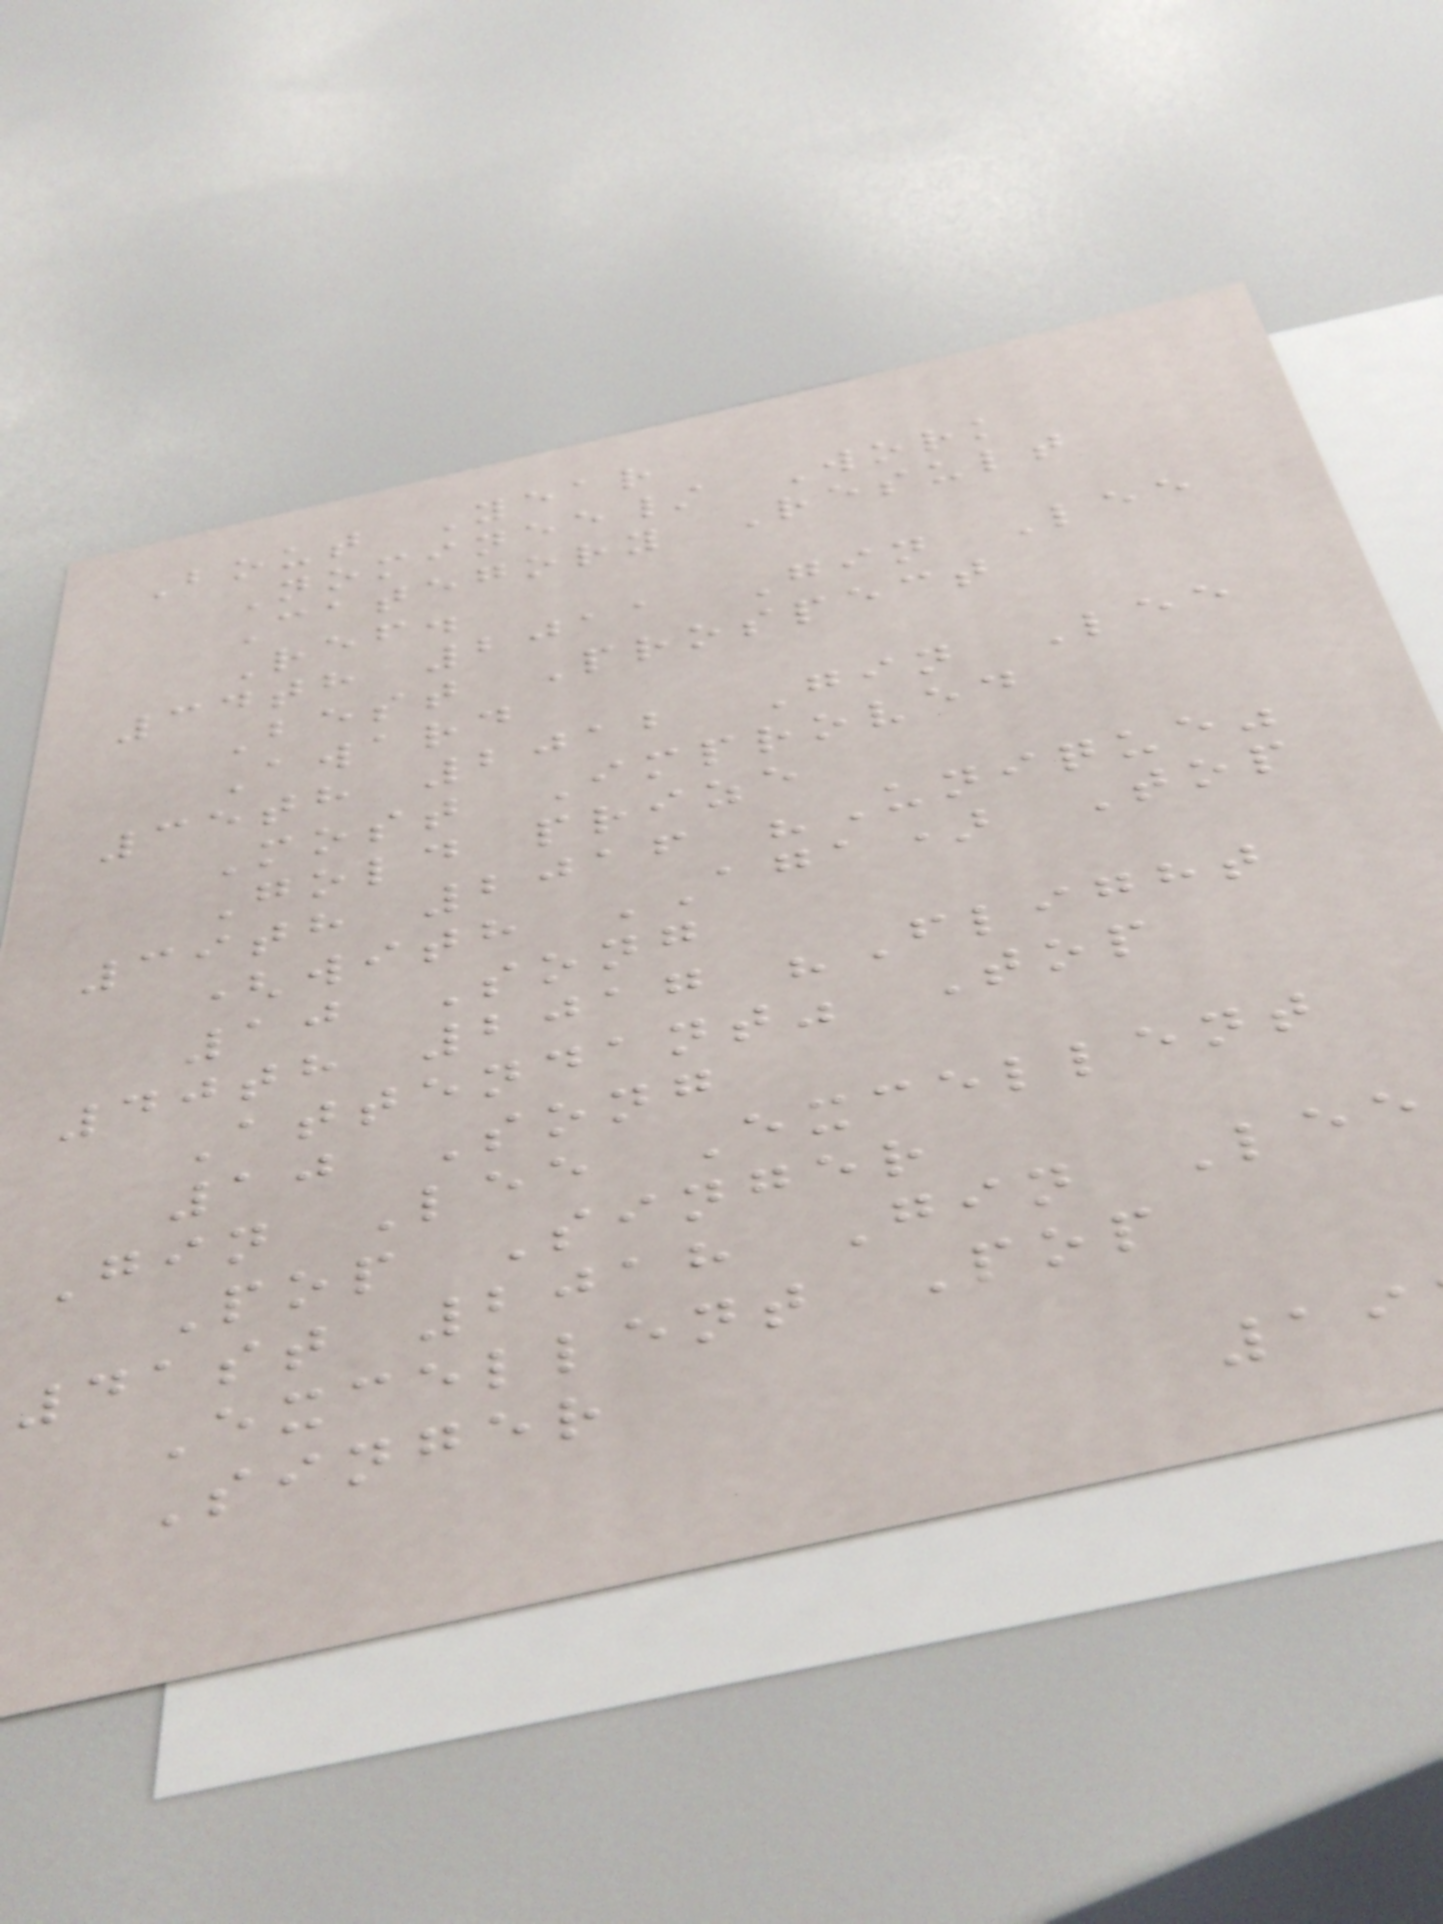Bout Year
Nominee/ Work
Category Result
Ref.
34th 2011 Gin Lee
Best Prospect
Award
35th 2012 Gin Lee
Most Improved
Gold prize
39th 2016 "Unique"
(with AGA) Top
10 Song
40th 2017 "Flight
Attendant" Top
10 Song
Gin Lee Excellent
Pop Singer
41st 2018 Gin Lee
Excellent Pop
Singer
